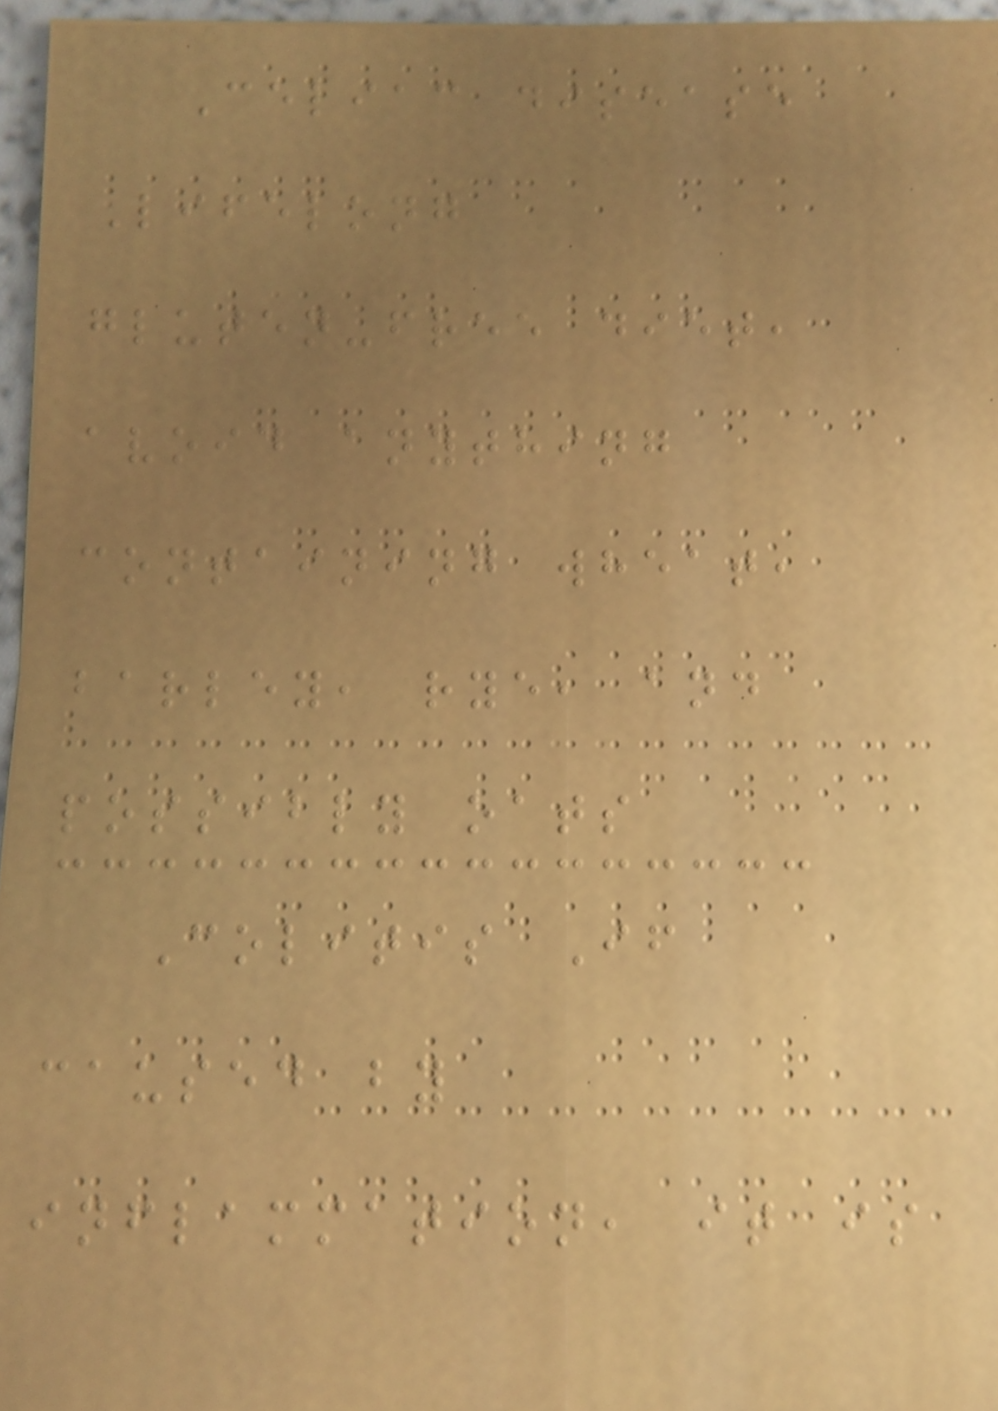Celiac disease
Lifelong
gluten-free diet,
avoid anything
containing wheat,
barley, rye, and
possibly oats
Colitis If
caused by
inflammation, it is
